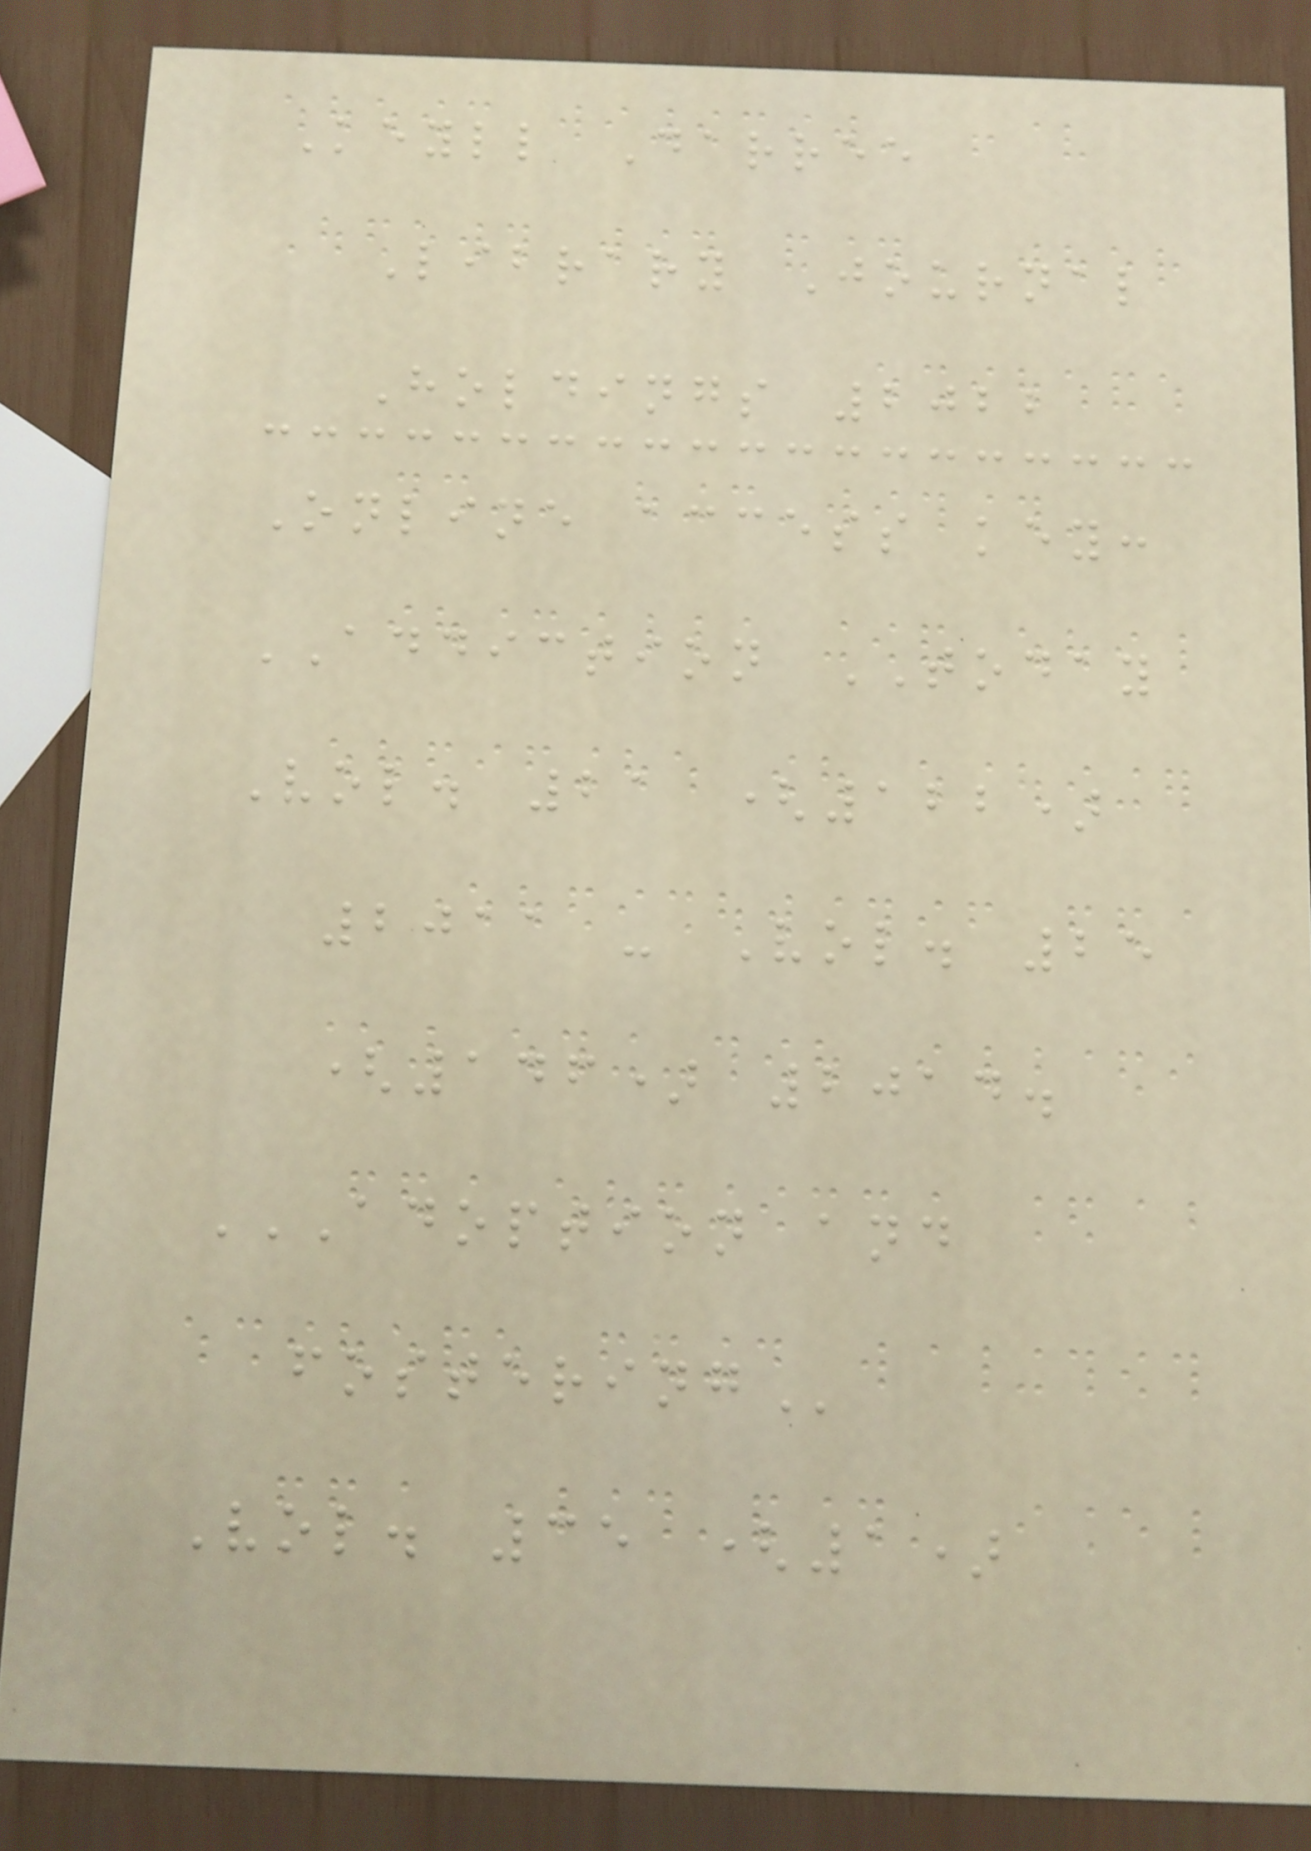Keyll Darree
Library Journal
Holdings 2022
Online access key:
ADDICTION TODAY
Vol. 21 (122)
2011 - Vol. 25
(146) 2014.
ADOPTION AND
FOSTERING
Vol. 35 (1)
